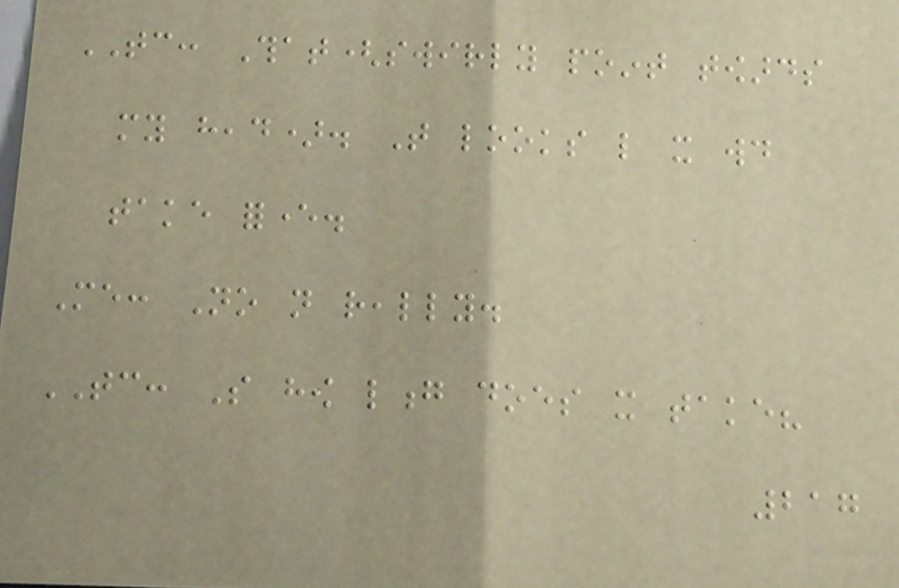TC: That(swirly point towards
my head). That looks like it would
take forever.
Me: No not really.
TC: So how long does it take?
217
